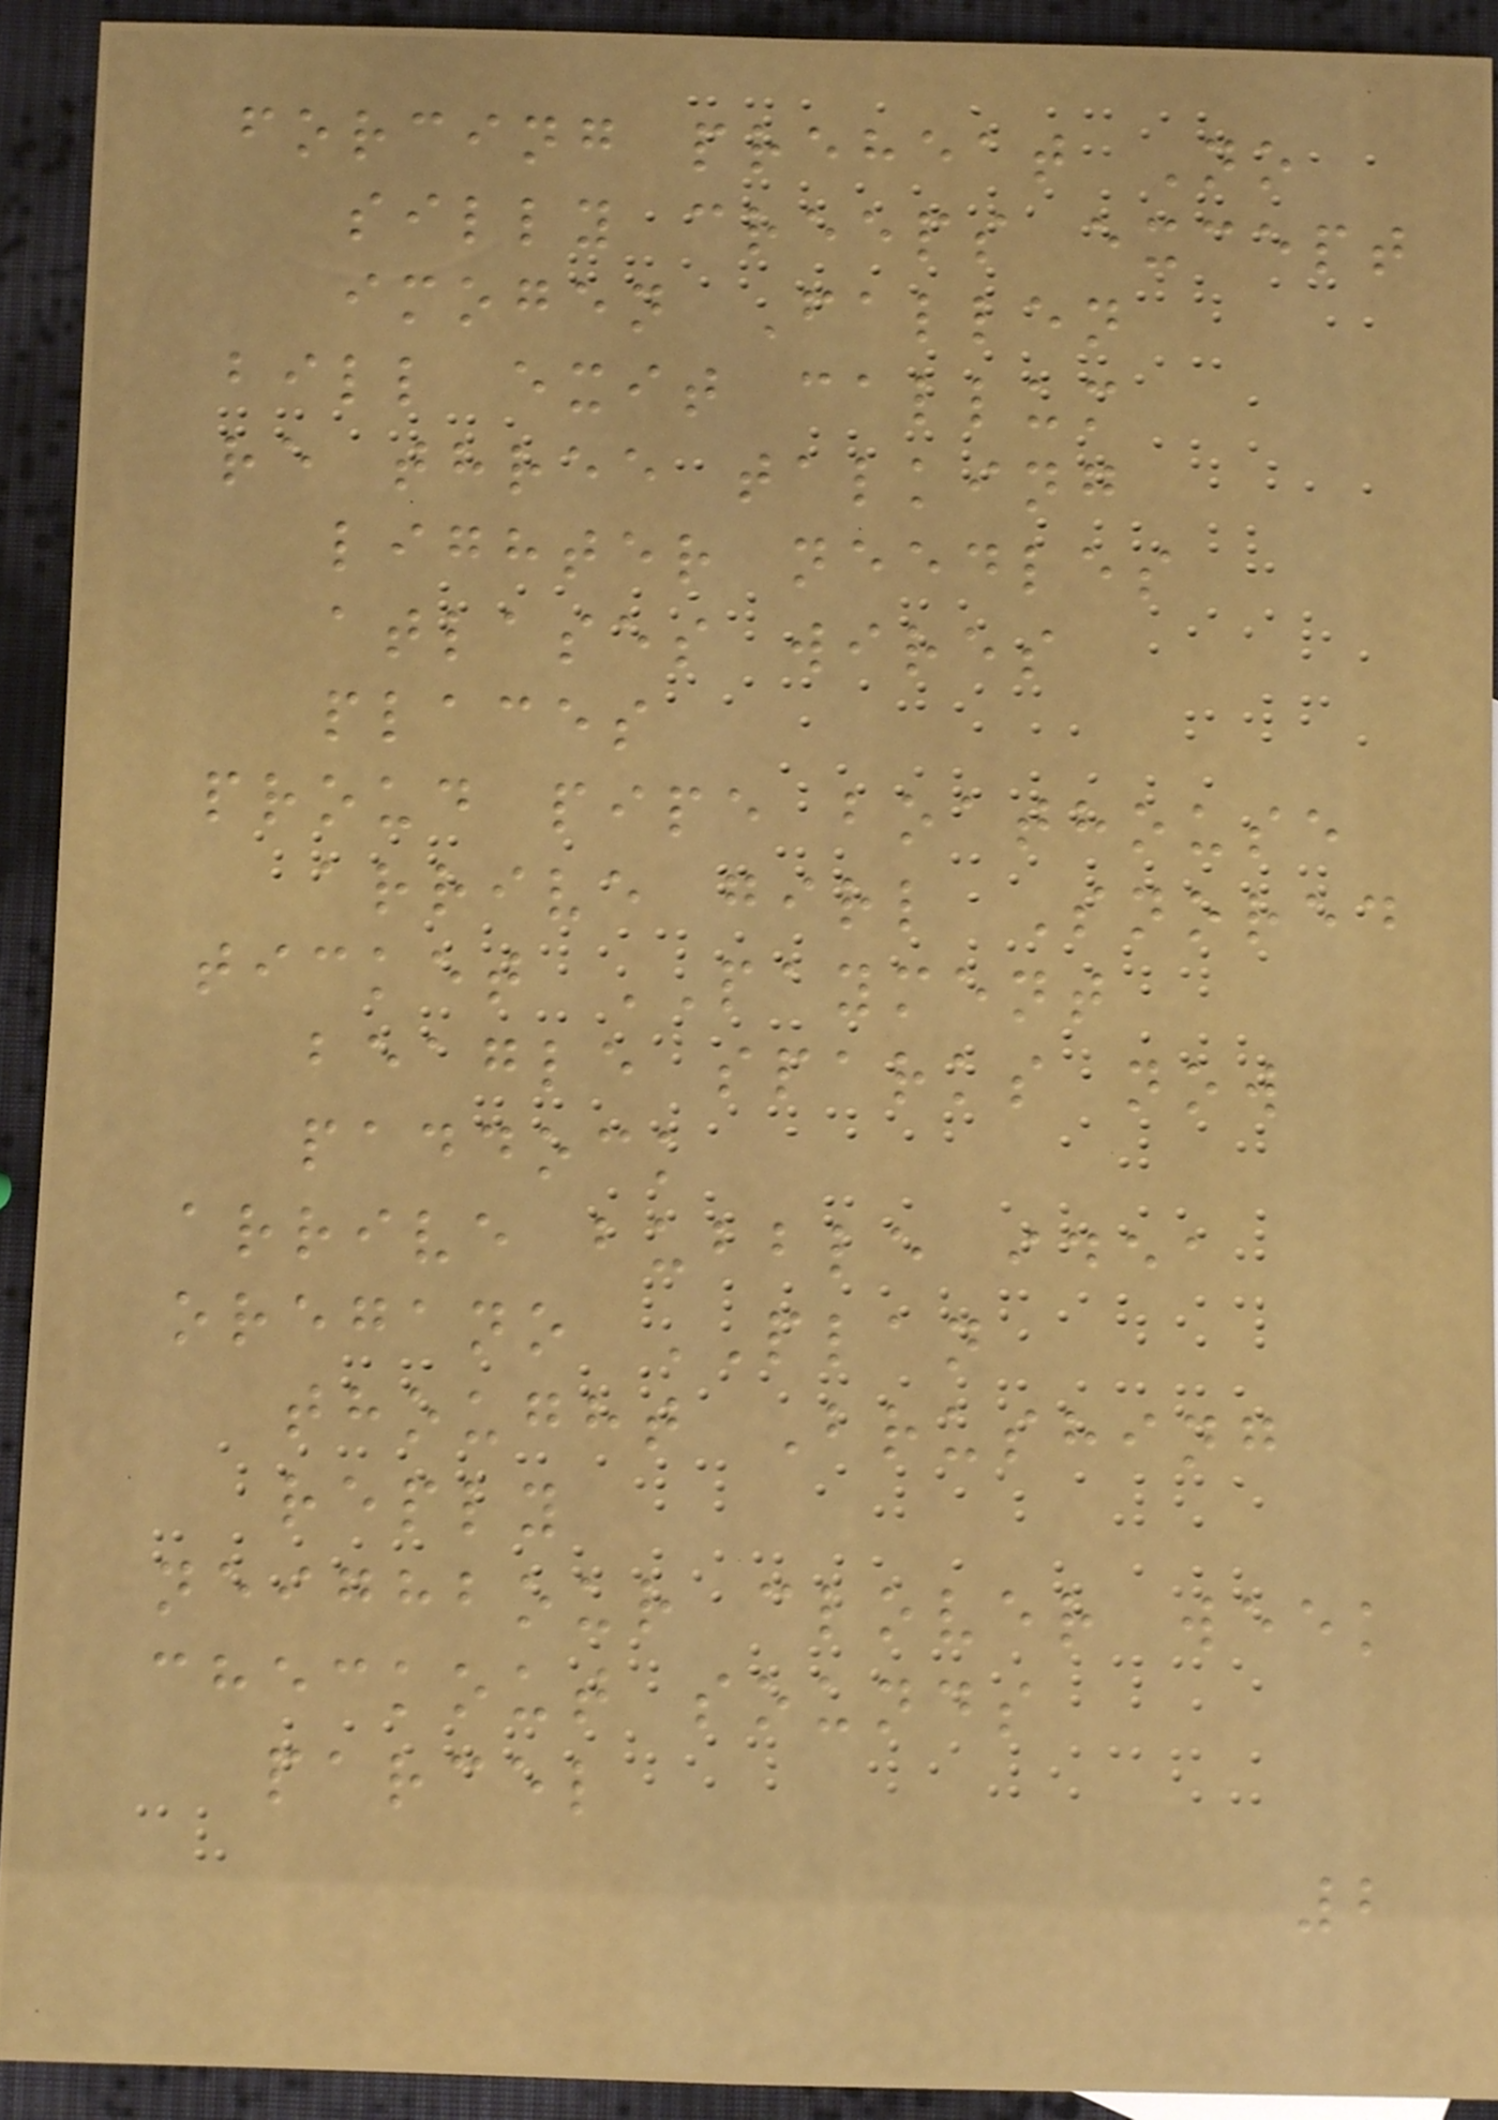forcing preheat No
silly creeps except
imogen Fallen
bill exit callum
re three talking
lighter needles
atlases wires
places
proud pipe boathouse
arrive girl Snored
ticket PAYMENT
beagle sparks now
paddock
arrive bubble idea
oregano PLAN
thought Brushing
reply
neighbour clover week
checkout sounds
parcel
2
